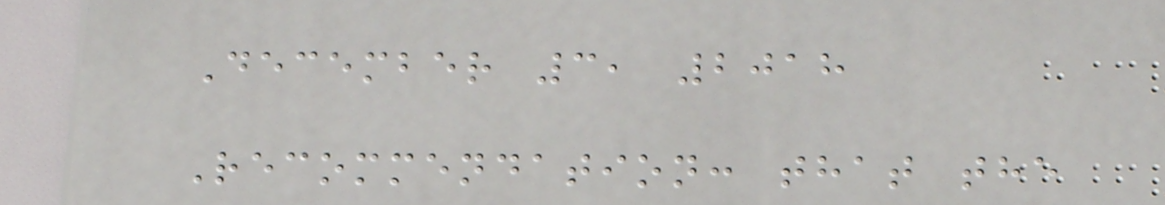December 3, 2018
Recommendation: that the
